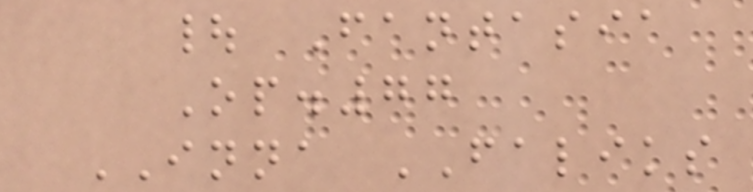| Fantasia
Op.77
INNA FALIKS
